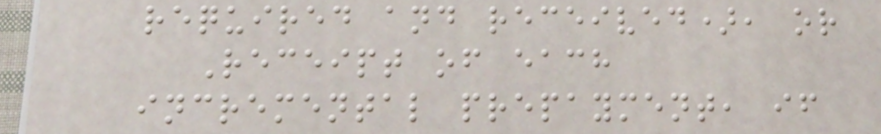required and received), or
Receipt of each
incremental prepayment, if
